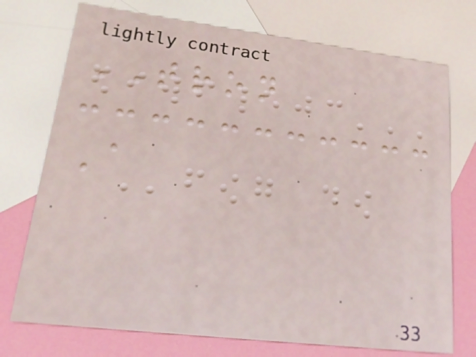TRON
A
